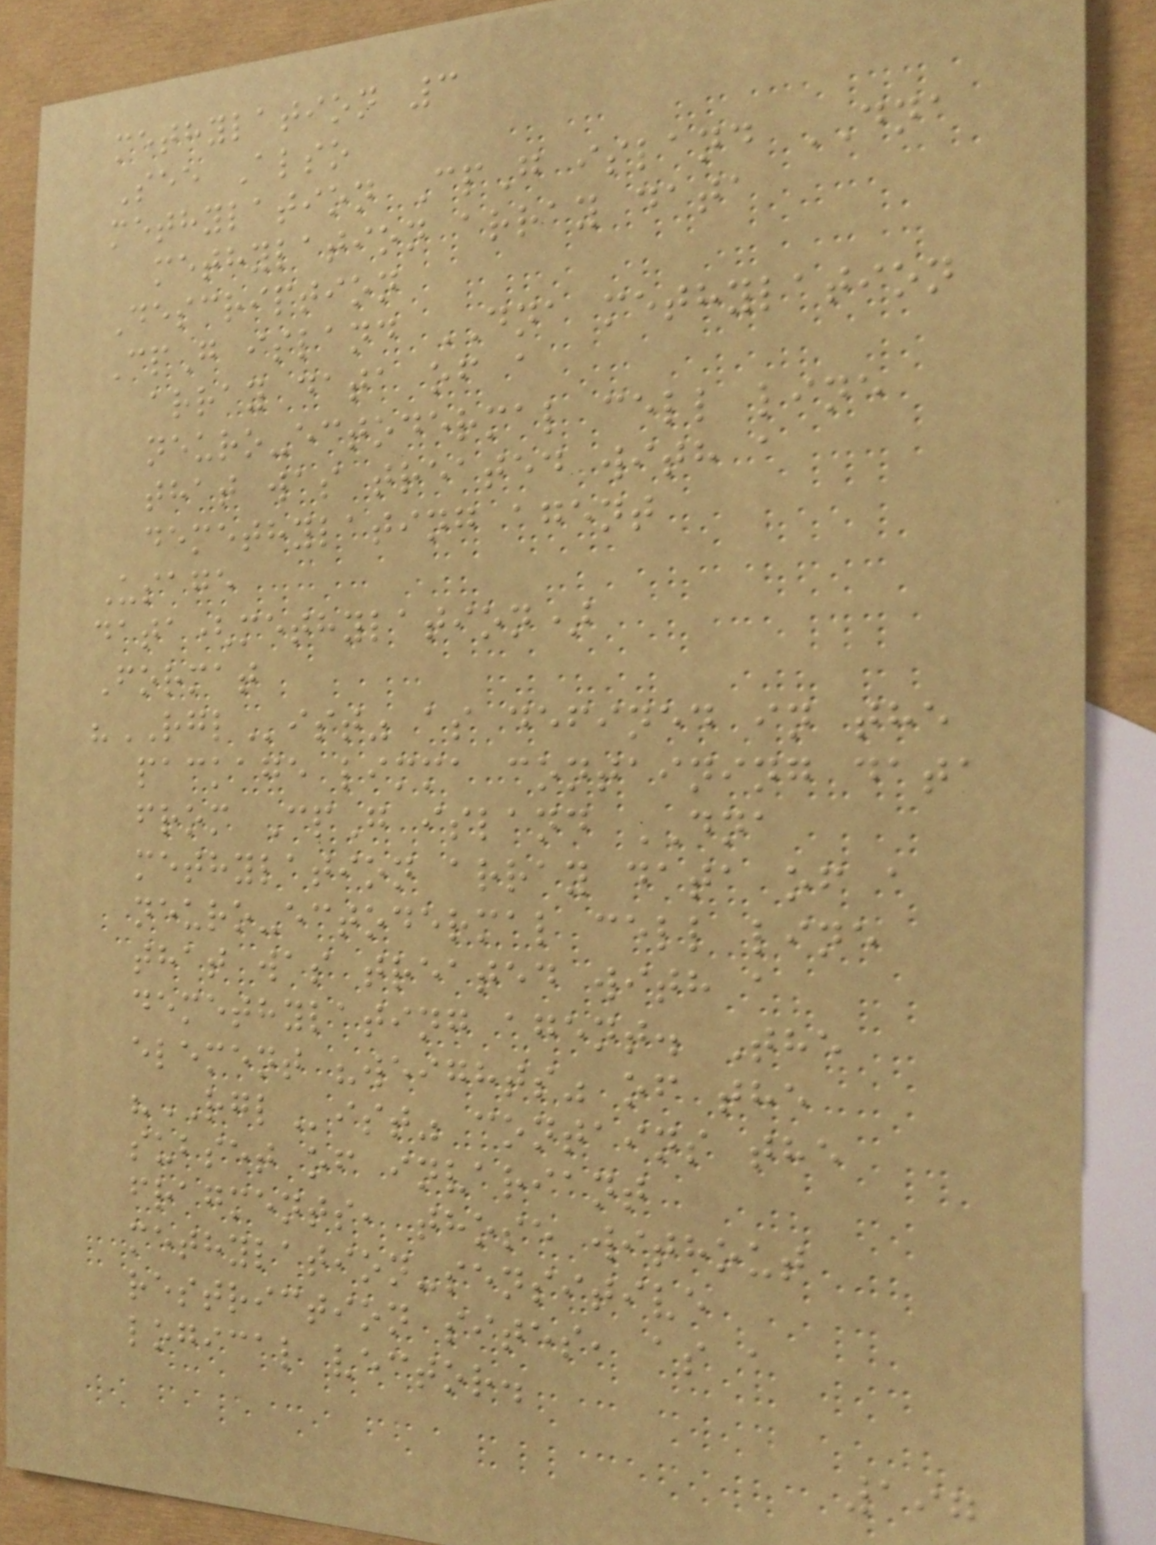methylation 3
See Also
methylation CpG island DNA
methylation array data
Description
CpG island DNA methylation
array data of a
neuro-ectodermal cell line
that was treated with a
demethylating agent
Usage
data(methylation)
Format
"RGList" as defined in the
package limma containing data
from CpG island DNA
methylation array data of a
neuro-ectodermal cell line
that was treated with a
demethylating agent. The
element "weights" of the
"RGList" contains the
subset of invariant
fragments, those without
methylation-sensitive
restriction sites, as a
logical vector.
197
